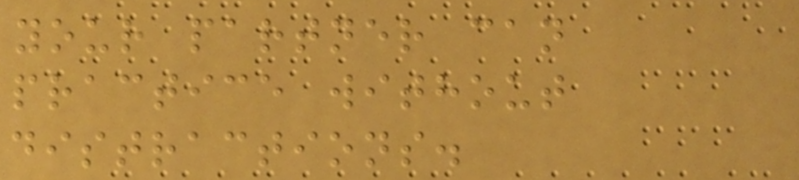your partner can
practice without
distractions.
